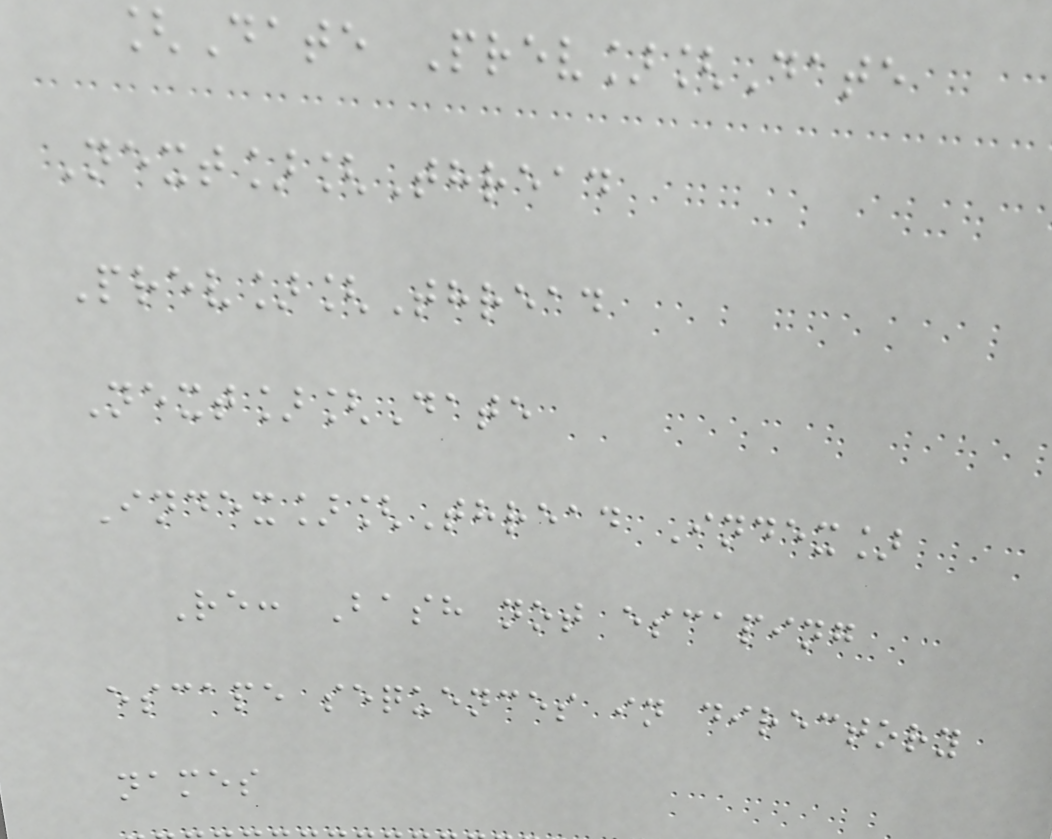[Date Prev][Date
Next][Thread
Prev][Thread
Next][Date
Index][Thread Index]
Re: Bash not escaping
escape sequences in directory
names
